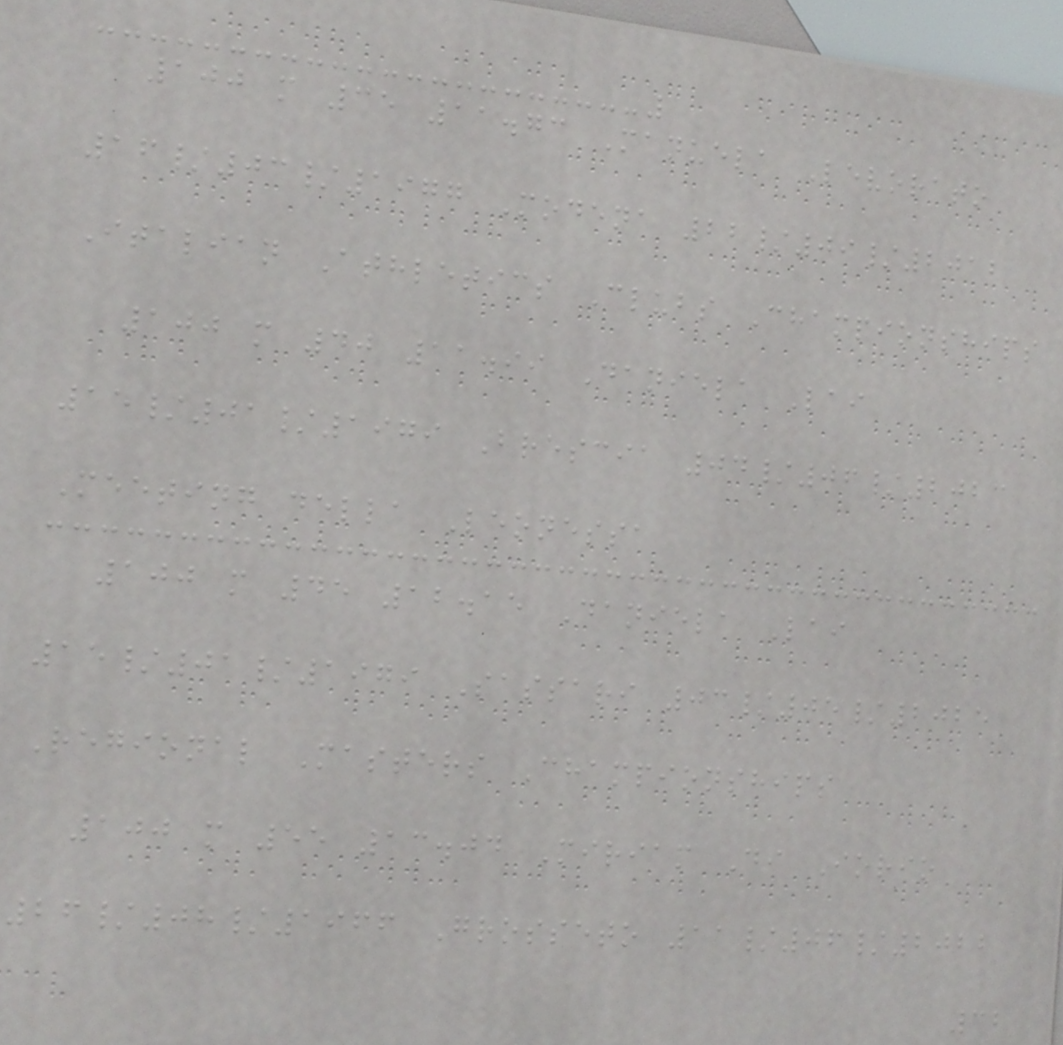100 m 35 11.73 Manuela Levorato
16/03/1977 Modena 22/09/2012
Italian Athletics Clubs Championships
100 m 40 11.99 Daniela Lai
15/01/1979 Brescia 04/06/2023
Meeting della Leonessa
100 m 45 12.15 Daniela Lai
15/01/1979 Sassari 03/05/2025
Regional Masters Championships
100 m 55 13.04 Miriam Di Iorio
26/08/1966 Grosseto 11/06/2022
32
